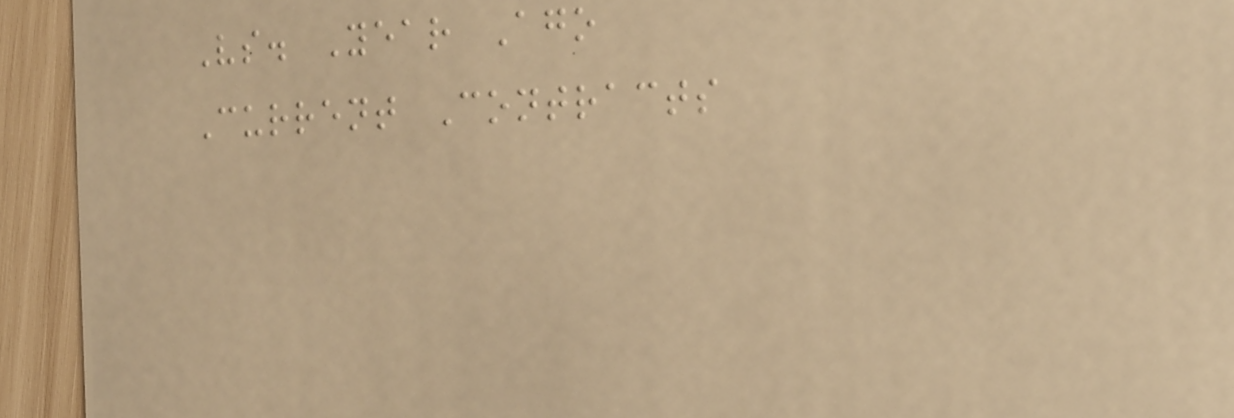Vs. Year Ago
Current Contracts
